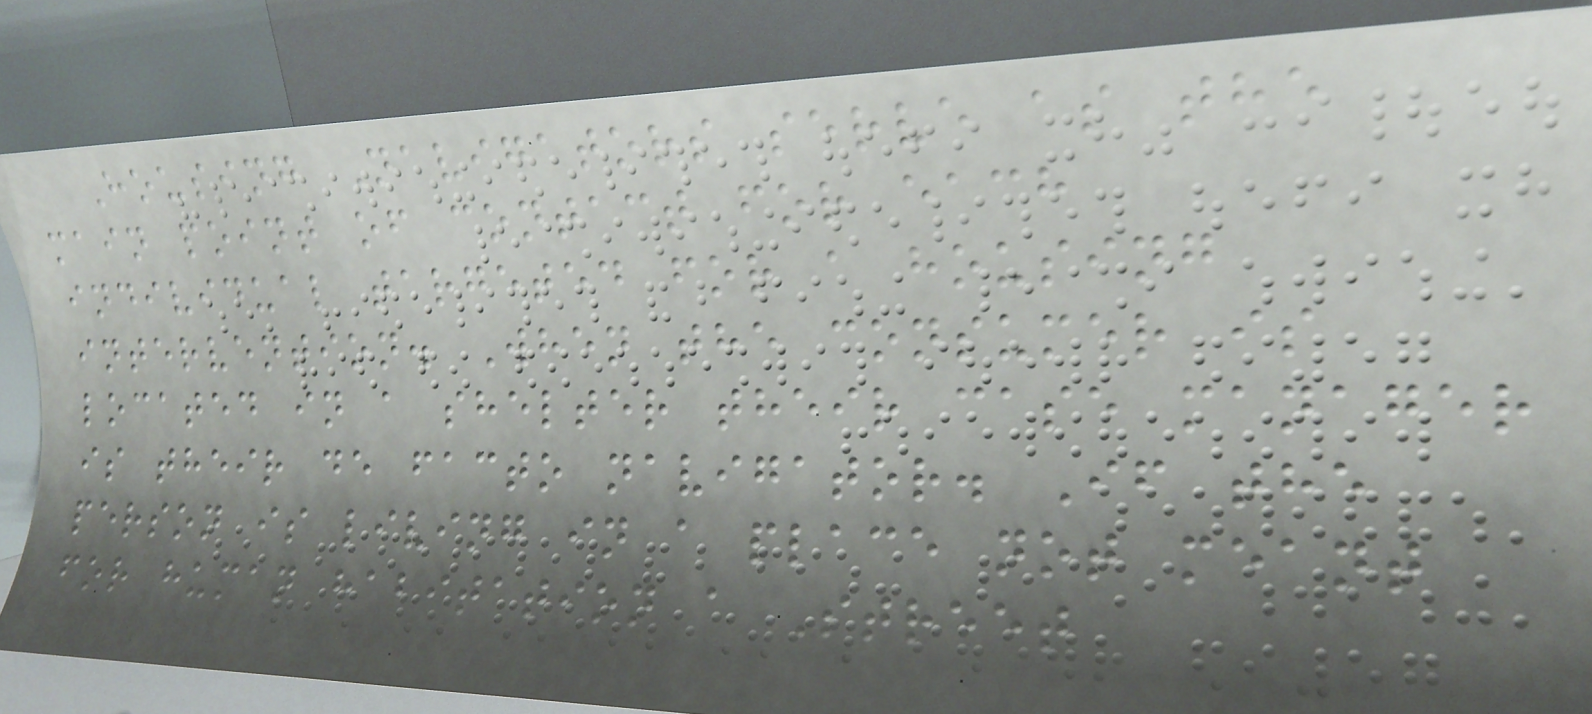Housing Navigators serve as the
main point of contact for each
individual targeted for a housing
intervention. When the consumer is
located in a shelter their case manager
is their de facto navigator. If the
person is living in a place not meant
for human habitation a Street
